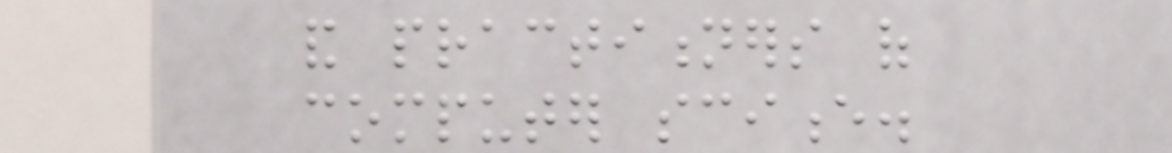and practitioners of
computer science.
